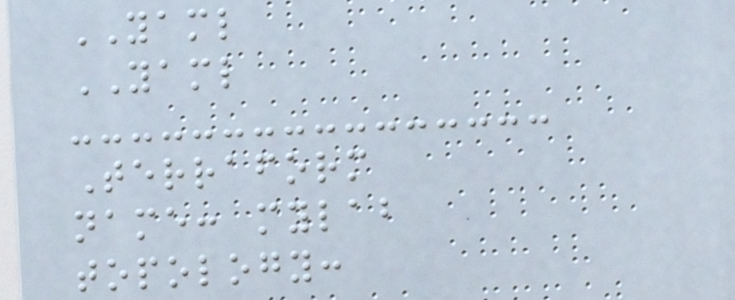YAML
YAML
Terraform
name: mylab
topology:
